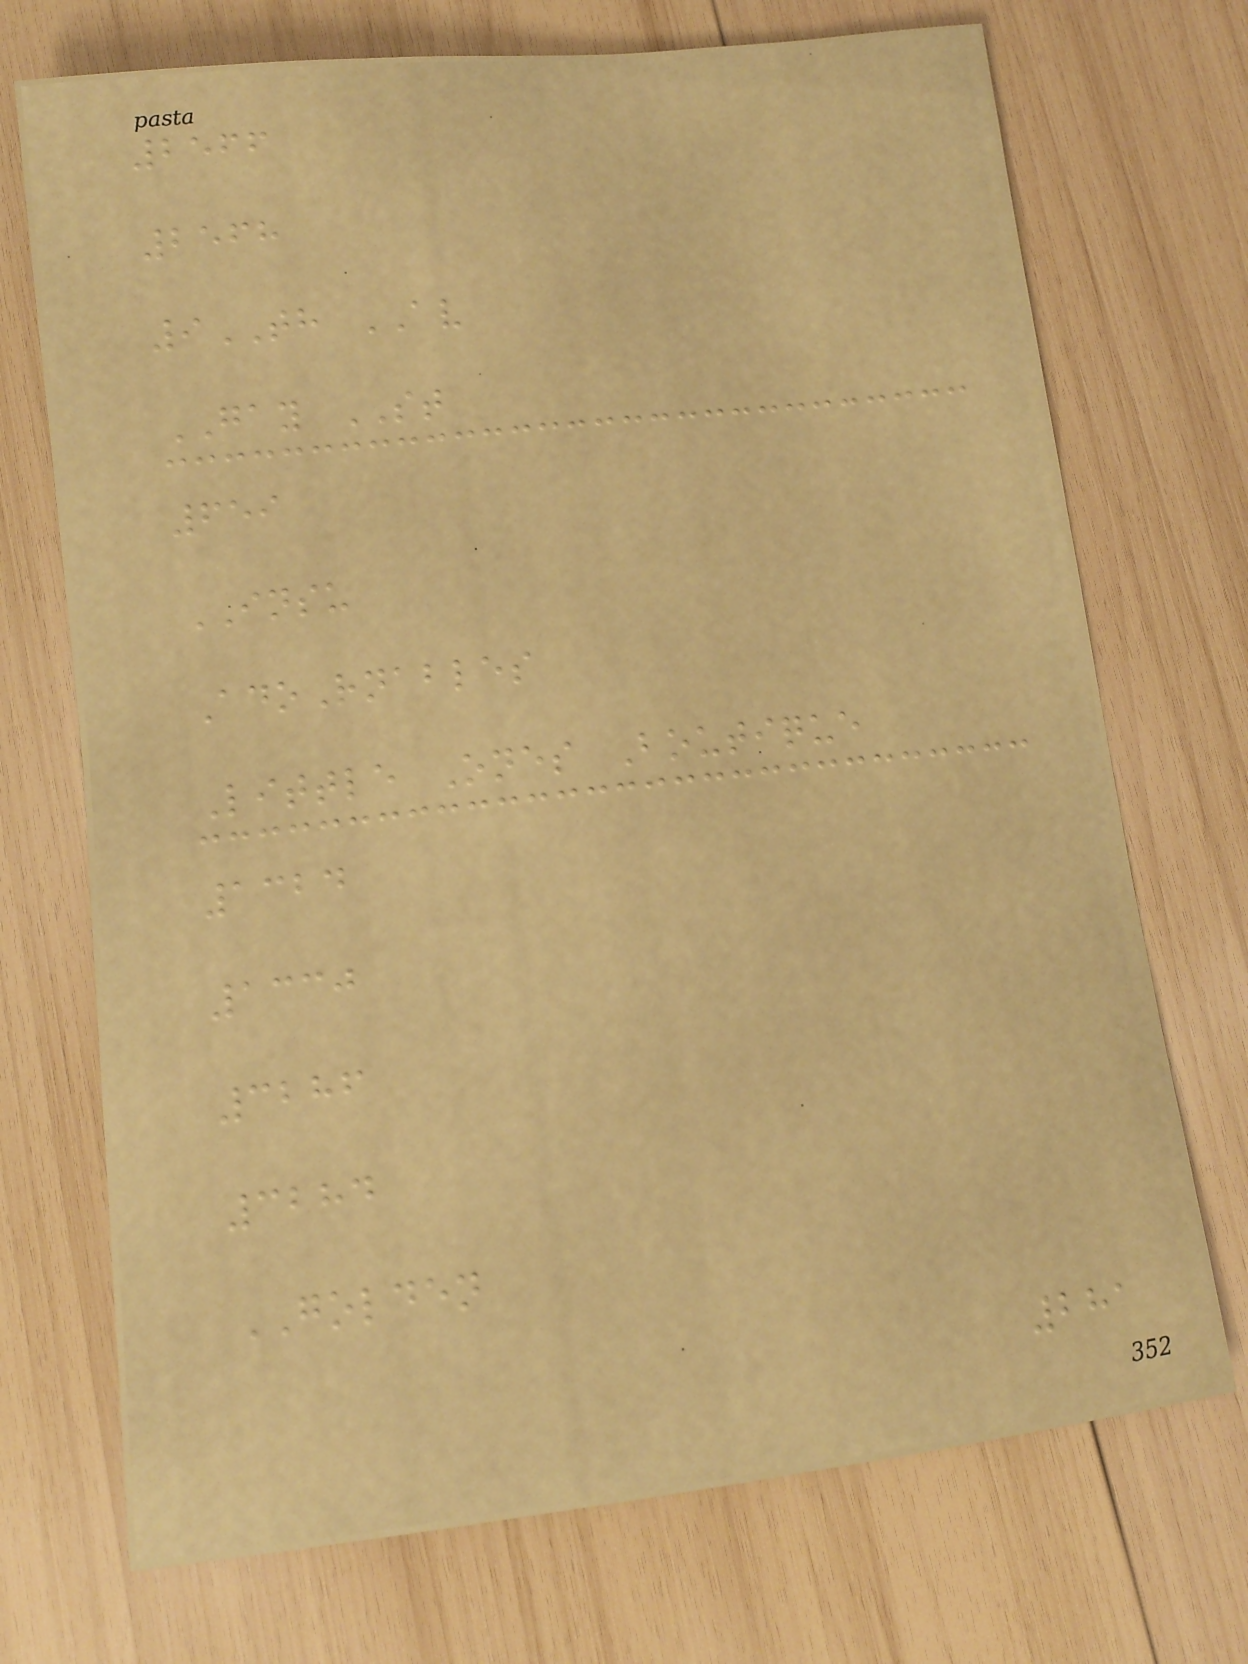2566
2568
9TH AV
GAY ST
659
INSU
AdoRnables
Little Ones Boutique
1324
1330
3286
3284
GOLDEN
281
